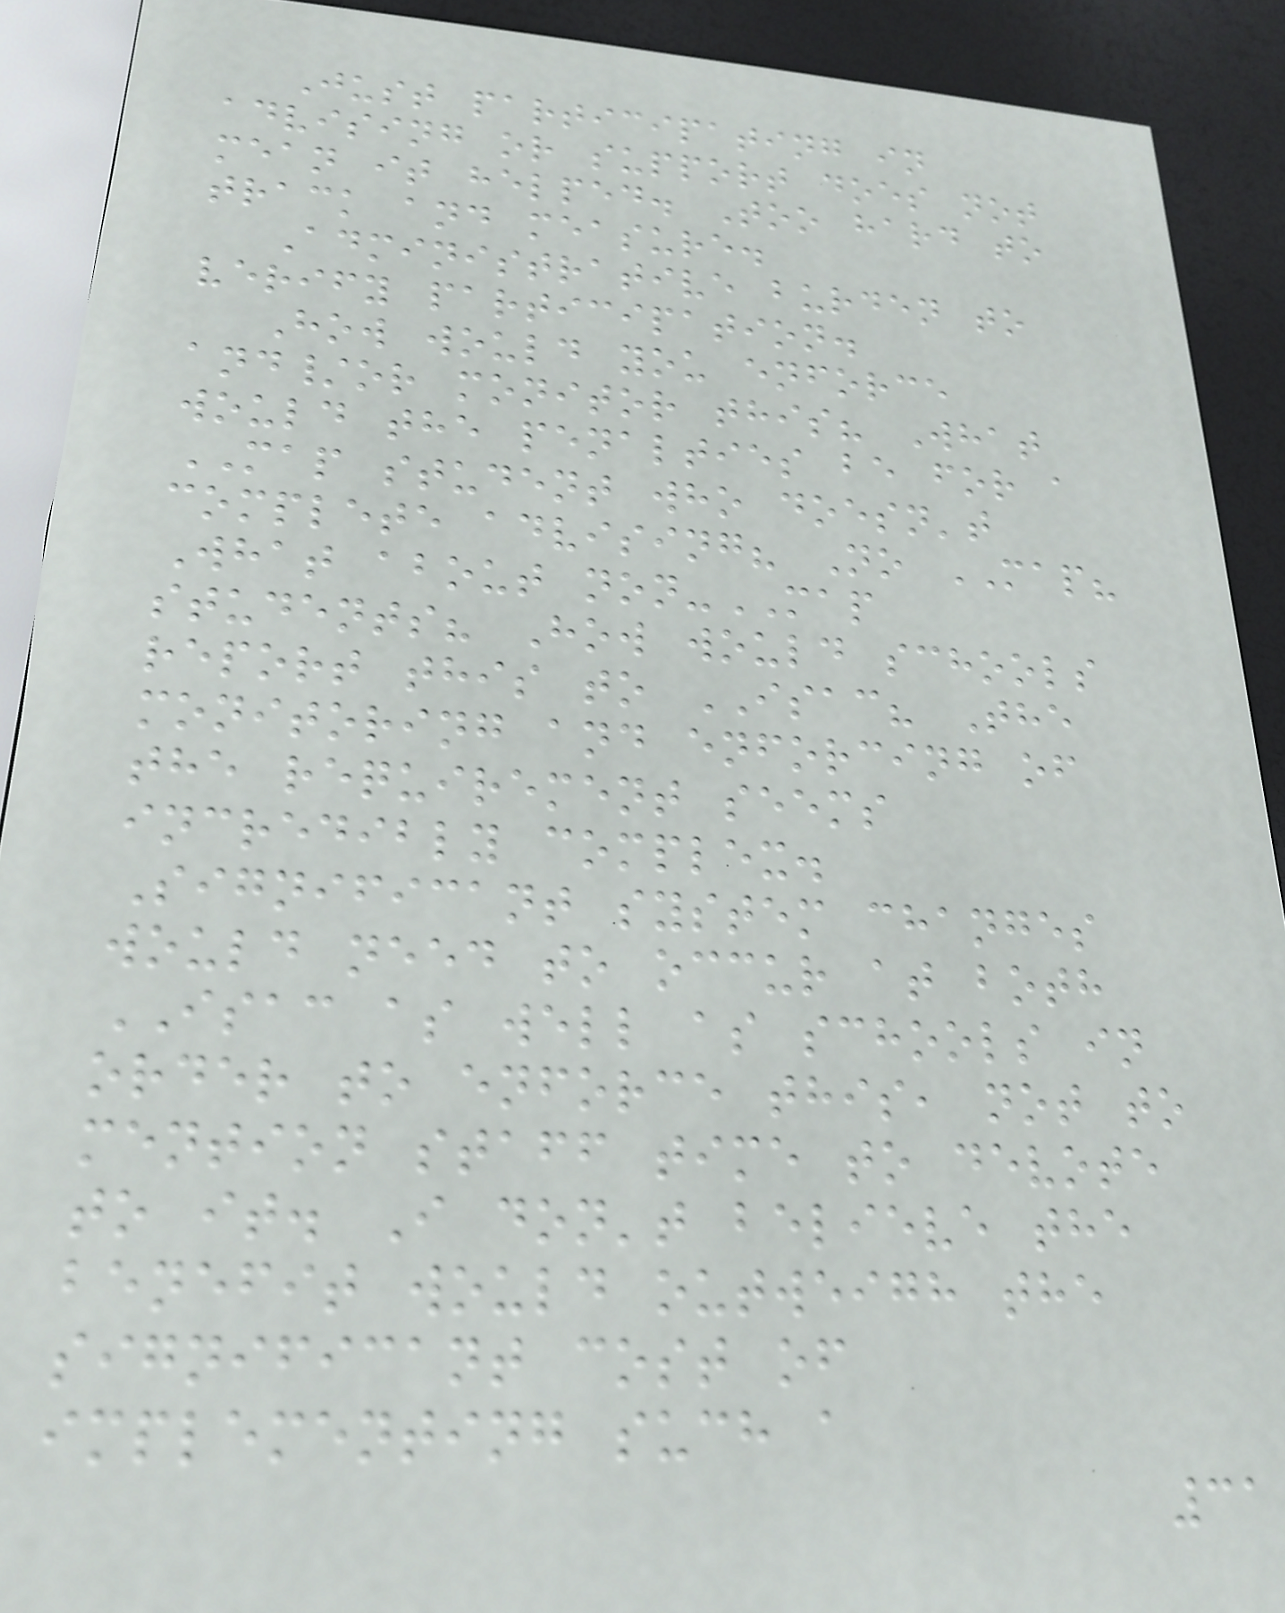Just participating in
advising or support does not
mean it helped. Too hard to
track and measure.
Administrative burden to
verify participation.
How would you enforce
and/or monitor this? What
would the penalties be for a
MAP student who doesn't
complete advising? No MAP?
What about non-MAP
students? How would schools
report this to ISAC? The
monitoring and enforcing of
the requirement seems
incredibly complex.
Significant system changes
would need to occur at both
ISAC as well as schools in
order to enforce this, not to
mention staff time to devote
to it. I don't believe the
benefit would outweigh the
significant cost of
implementing such a
31
